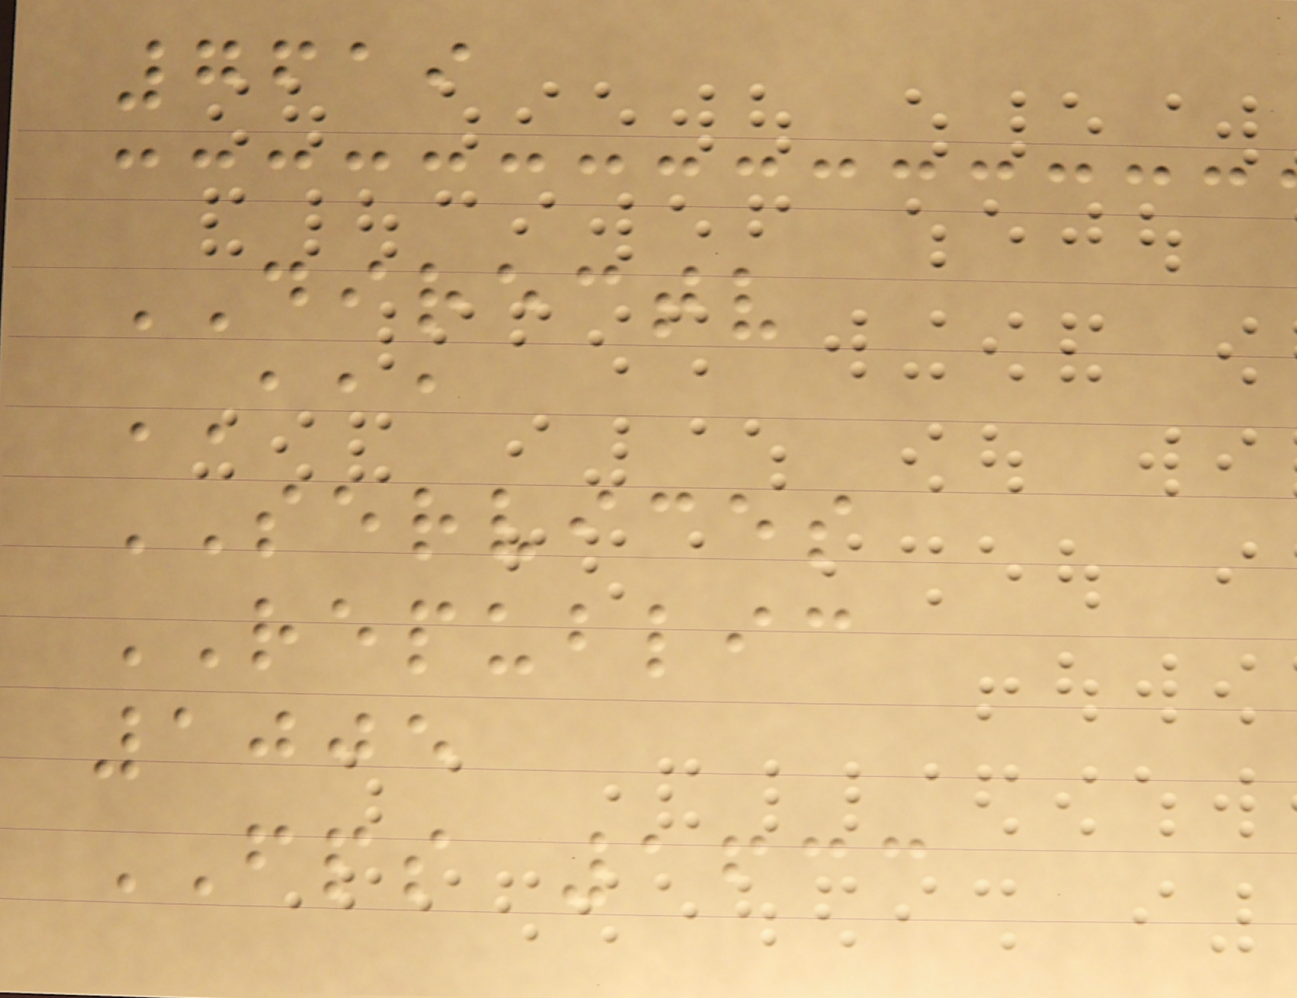7619
DIRECTV
AAA
SERVICES
REPUBLIC
1005
FPS 1633
